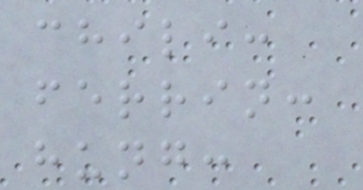chili:
ferrin:
hung:
